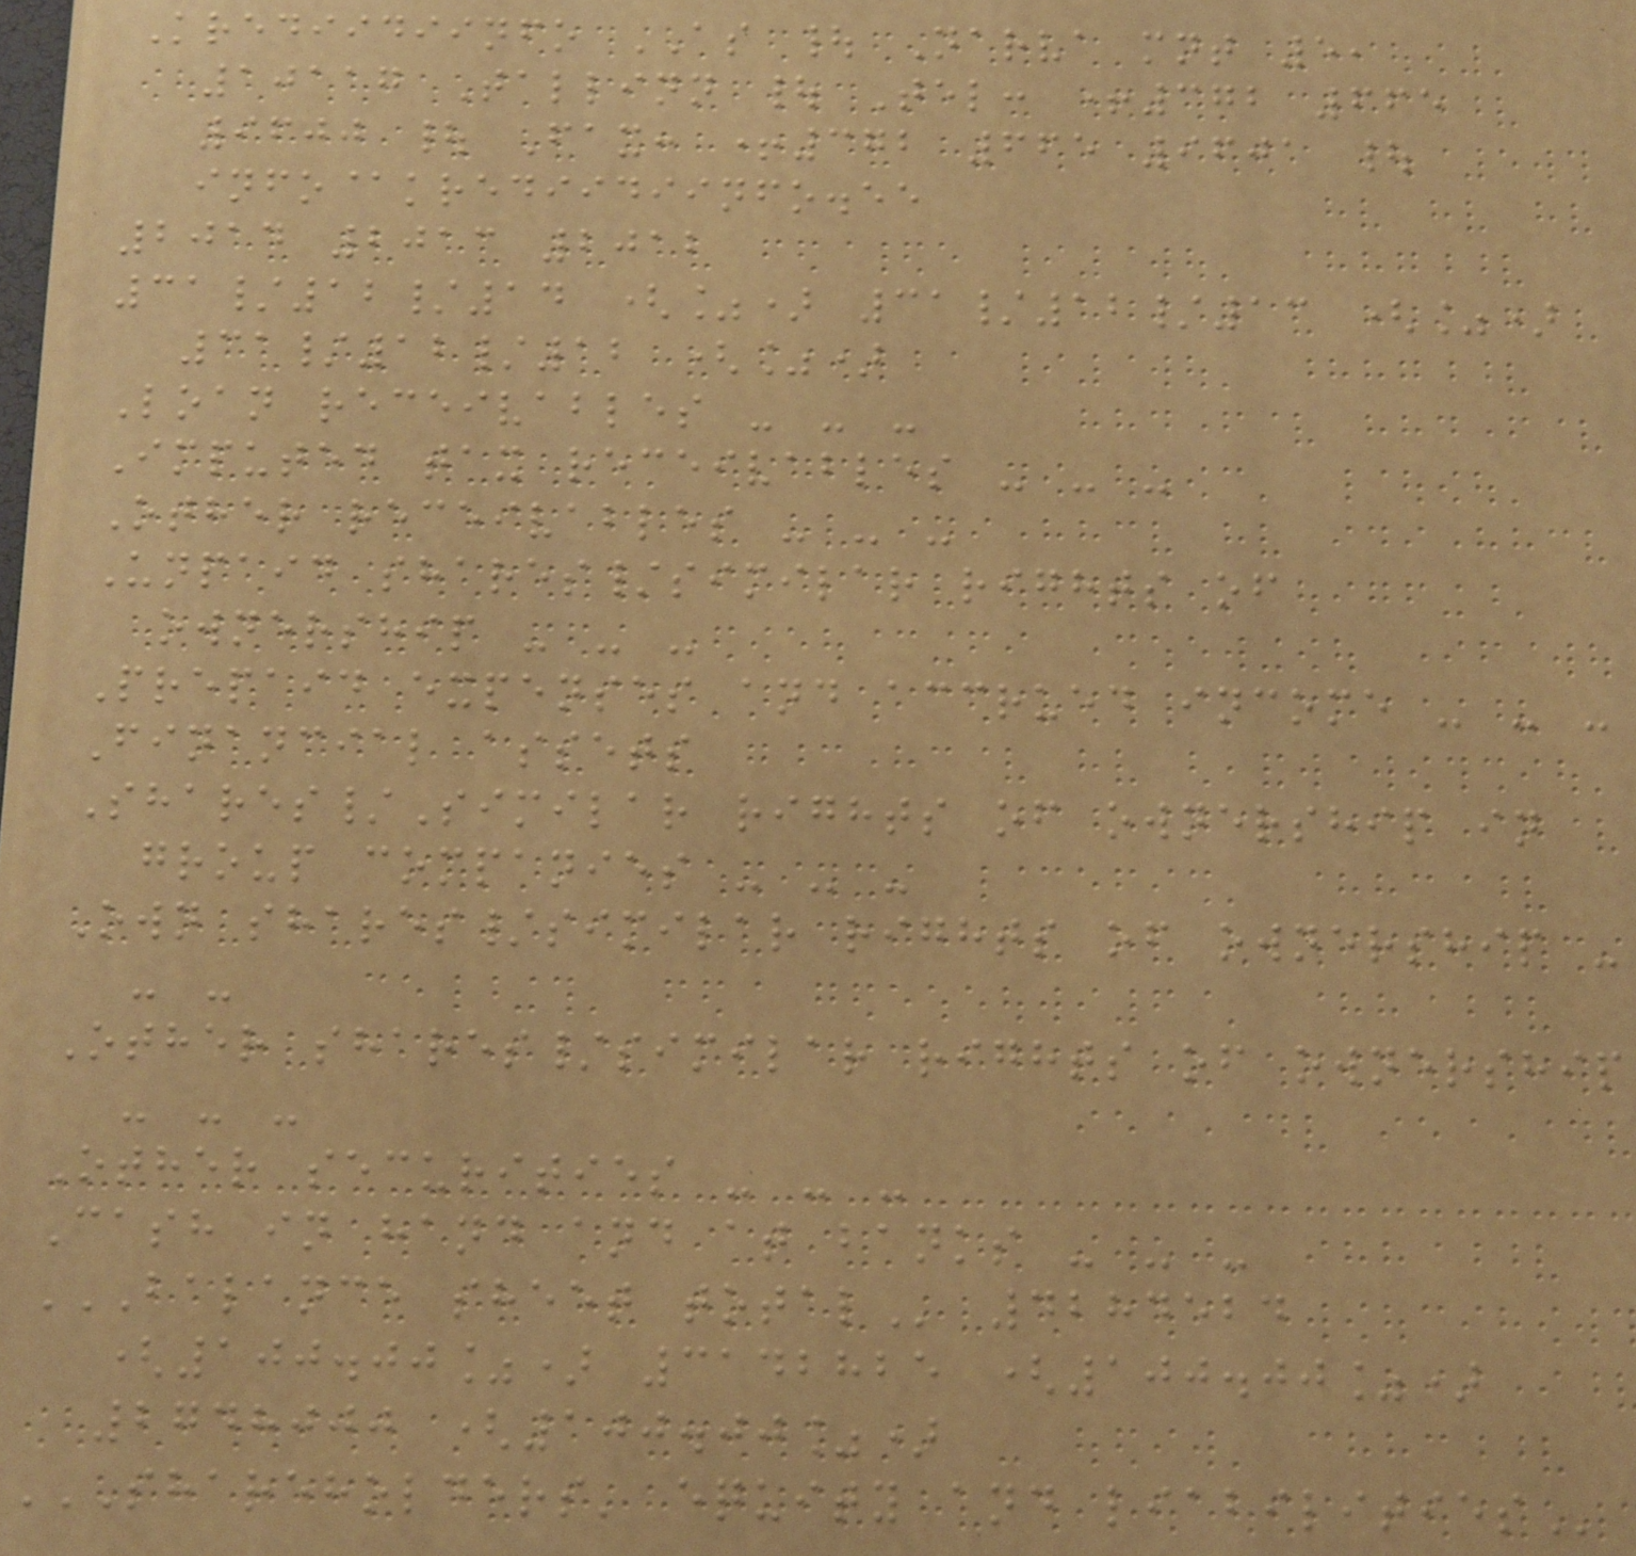Krediidiinfo AS | Narva mnt 5,
10117 Tallinn | Tel: +372 665
9600 | Fax: +372 665 9601 |
info@krediidiinfo.ee
2014 2013 2012
31/12/14 (%) 31/12/13 (%)
31/12/12 (%)
Loan receivables - - -
Imputed tax receivables - - -
Other receivables - - -
Unpaid shares/similar rights of
ownership - - -
Prepaid expenses and accrued income - - -
Financial assets
Shares/Similar rights of ownership in
group companies - - -
Own shares/similar rights of ownership -
- -
Other shares/similar rights of ownership
- - -
Other securities - - -
Cash in hand and at banks - - -
BALANCE SHEET TOTAL 4284524
(100.00%) 3142825 (100.00%)
2748000 (100.00%)
SHAREHOLDERS' EQUITY AND LIABILITIES
